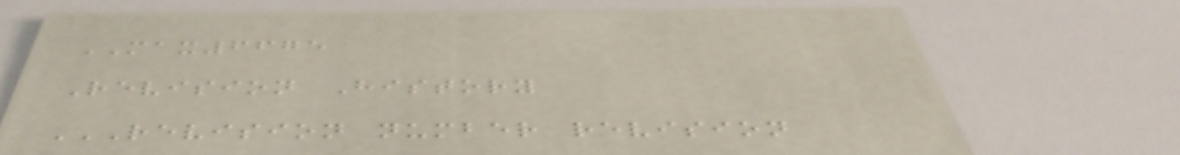MAX6675
Revision History
REVISION NUMBER REVISION
